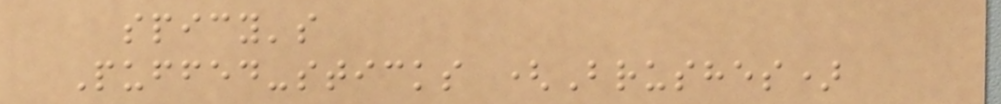spicy's
Puffed-sticks (Brushes)
